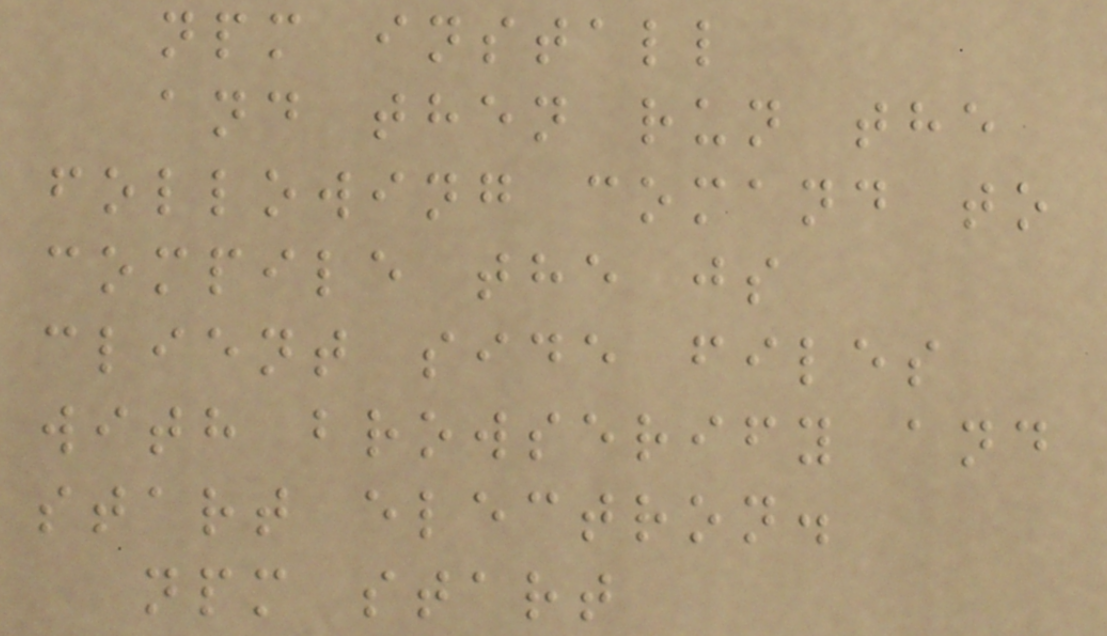npm install
and then run the
following comand to
compile the js
client side files
with browserify and
start electron.
npm start
